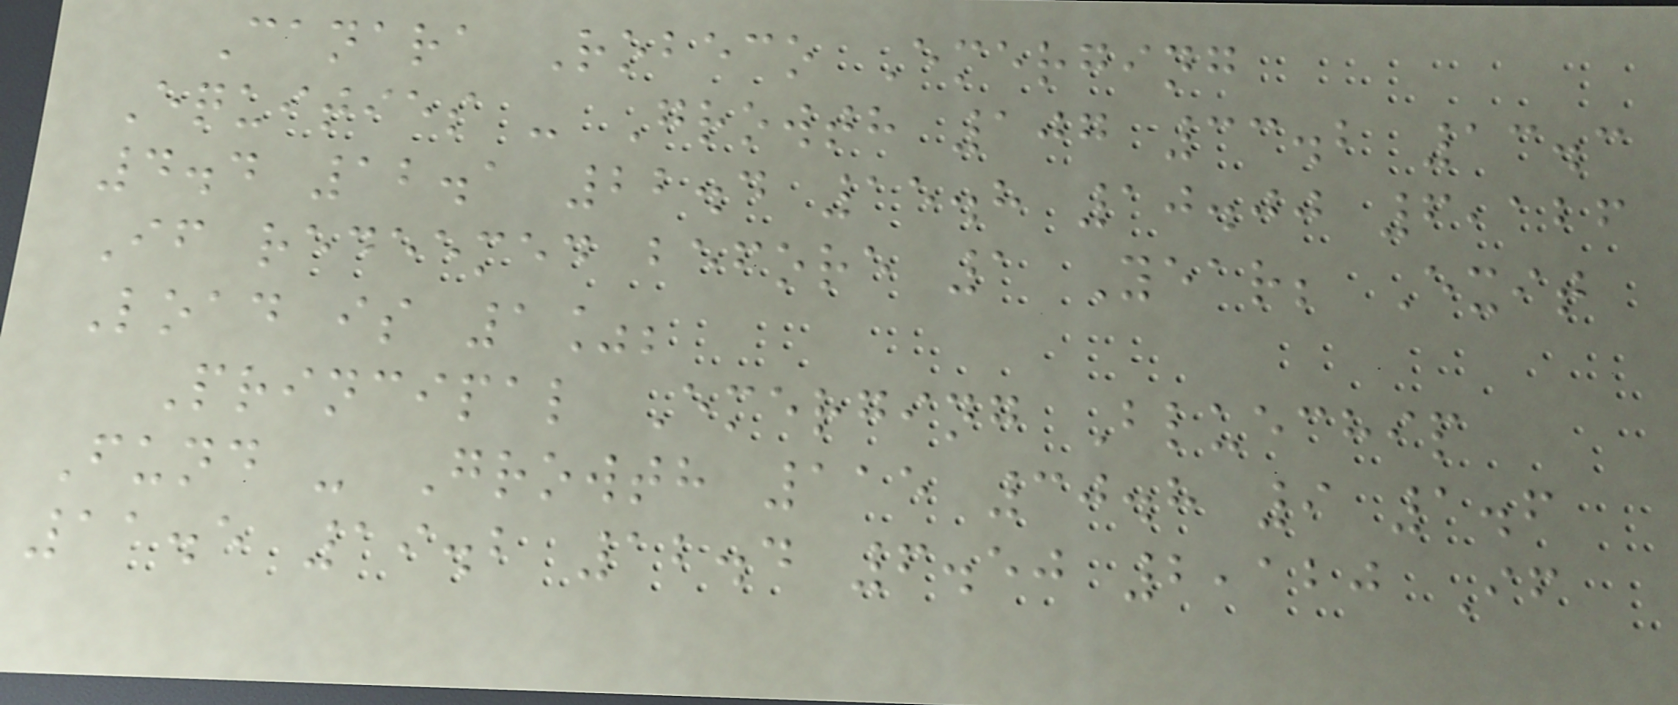Canara Robeco Emerging
Equities - Growth 107 33.2 13.3
4.4 12.1 22.4 15.8 10.00 6,126
If redeemed before 1 Year; Exit
Load is 1%;
Principal Emerging Bluechip
Fund - Growth 115 30.8 9 1.6
11.5 19.2 12.4 6.50 2,120 If
